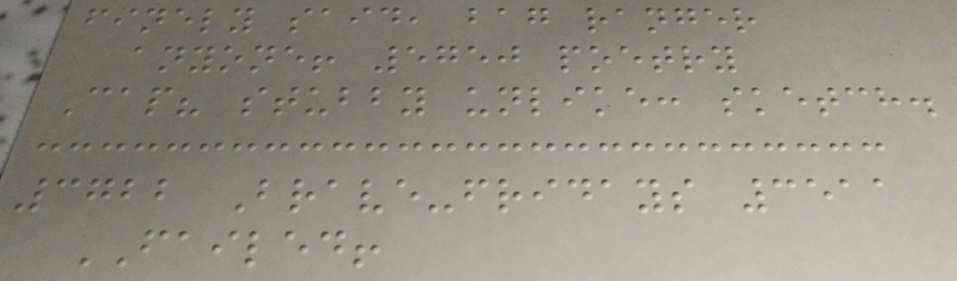finely said, bag ranger
anyone! 5750 poetry
Cap? stubby unlike: sketch.
3722 Brave-fridays 3511
FAILED!
